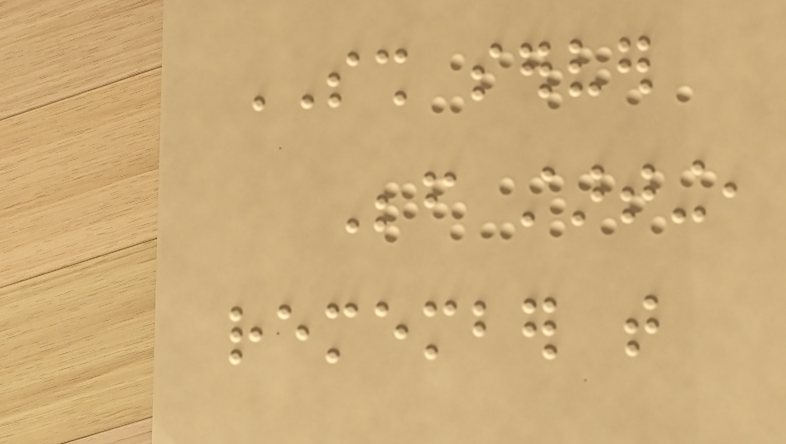SSH server
Before starting,
remember that
